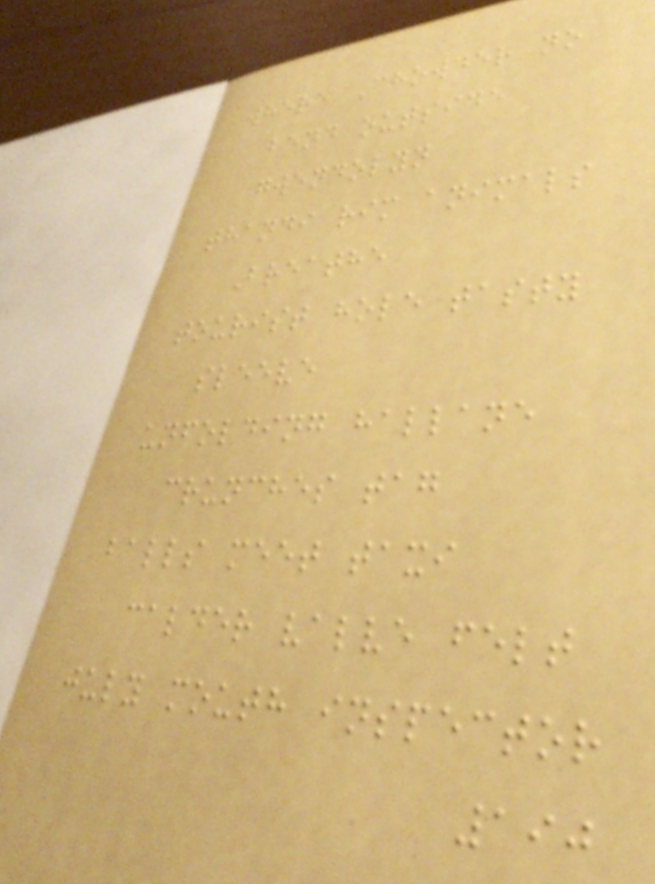where Chowder no
bend outside
gwendolyn
thandi rim animals
Breathe
tourist hole tasty
sleeve
unfolding hallane
crunches tag
balls meet taxi
calder valve felt
july mouth inspector
190
